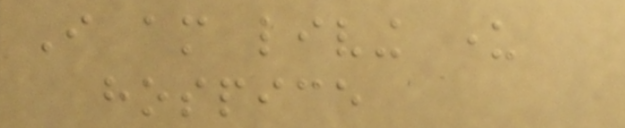I am living under
hospice
